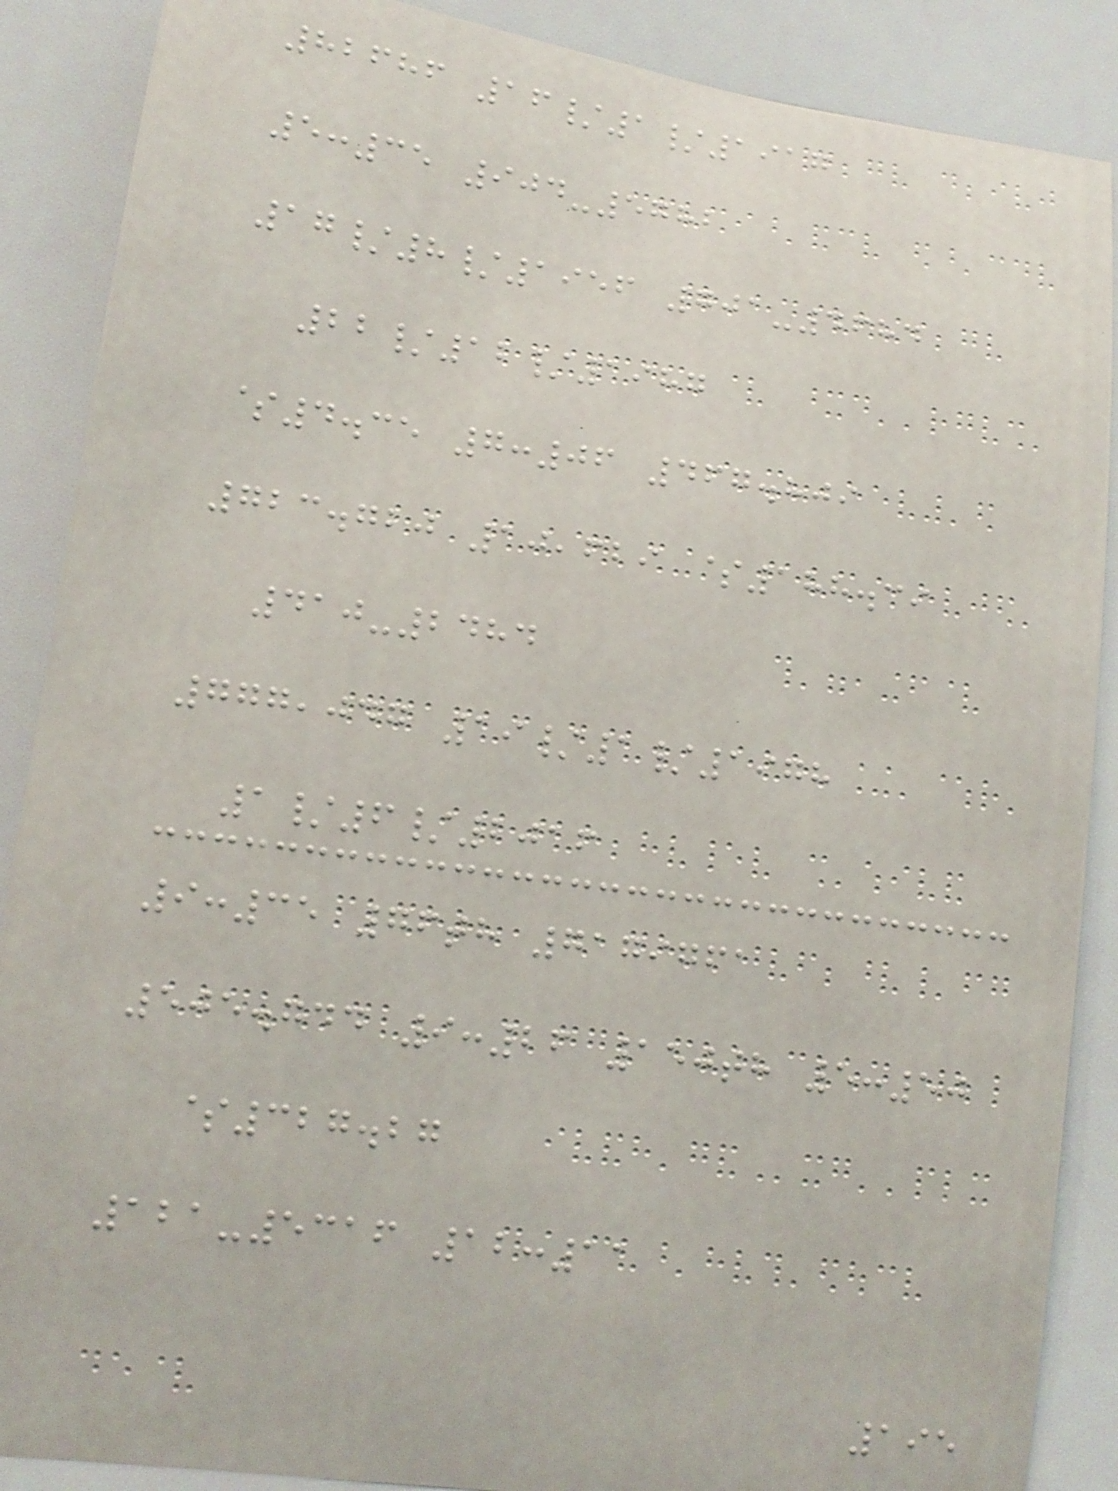82686 16/1/1917
5:35 904-5782
17/8/1956 701-4684
22/12/1987
$4.35 7:06 467.809
723.720 10,629 $188.39
410-2484
777,047 19/1/1978
1/6/2016
9:35 76th 7179761
505.744 9:26 150th 5:50
$327.27
121-5316 12:11
195
